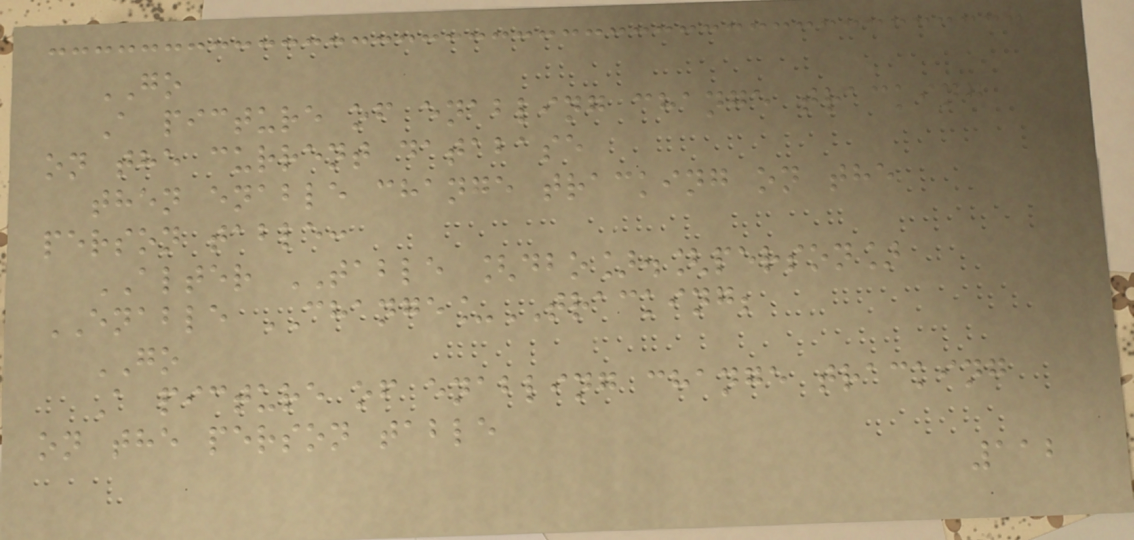GO
A picture of enabling change tracking
on the current database
then enable change tracking on the
person table:
ALTER TABLE [dbo].[person]
ENABLE CHANGE_TRACKING;
GO
A picture of enabling change tracking
on the person table
112
